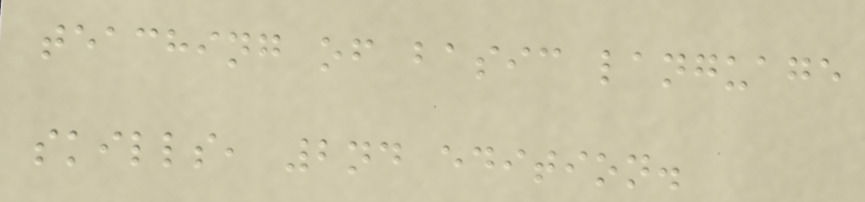teaching of basic language
skills, 2nd edition.
